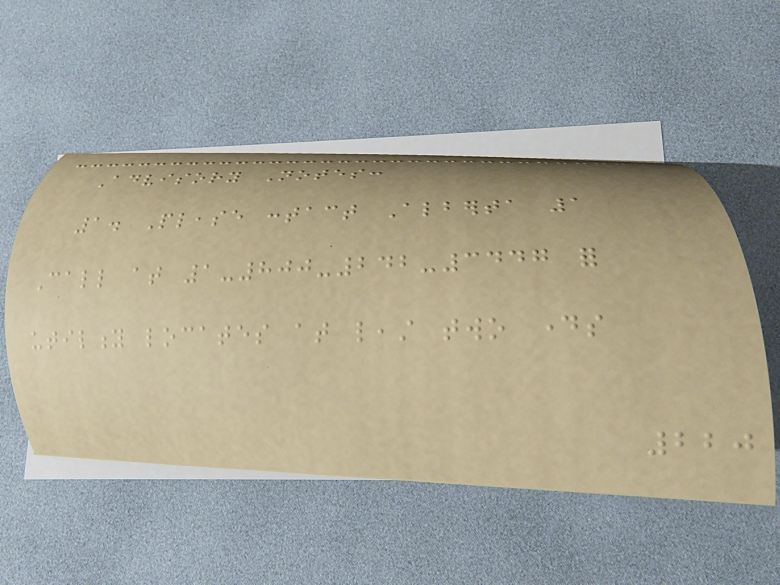Advisory Notes:
1. Please contact Alberta 1
Call at 1-800-242-3447 for
utility locates at least two days
220
